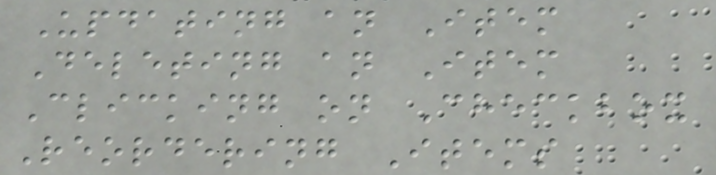Updating an Item
Deleting an Item
Clicking on Checkbox
Reordering Items
